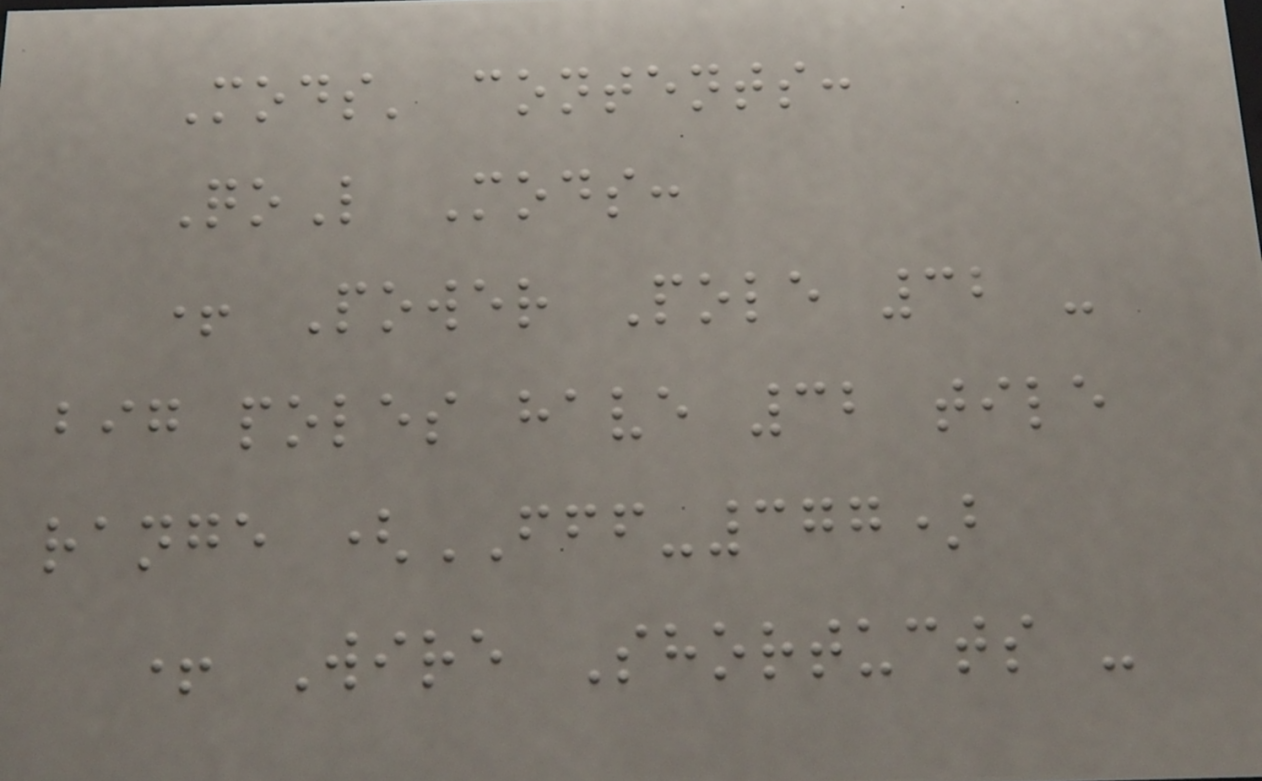Mods' contents:
QoL Mods:
+ Power Pole 32 -
big poles have 32 tile
range (FFF-377)
+ Wire Shortucts -
